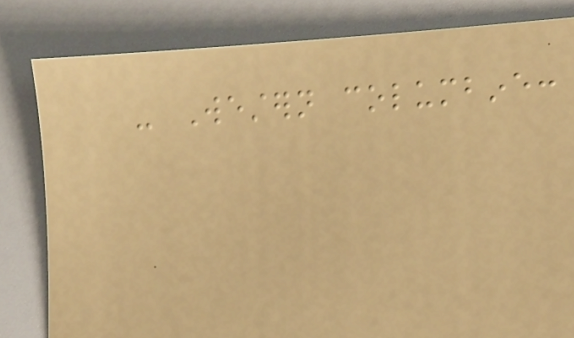- Western columbine:
